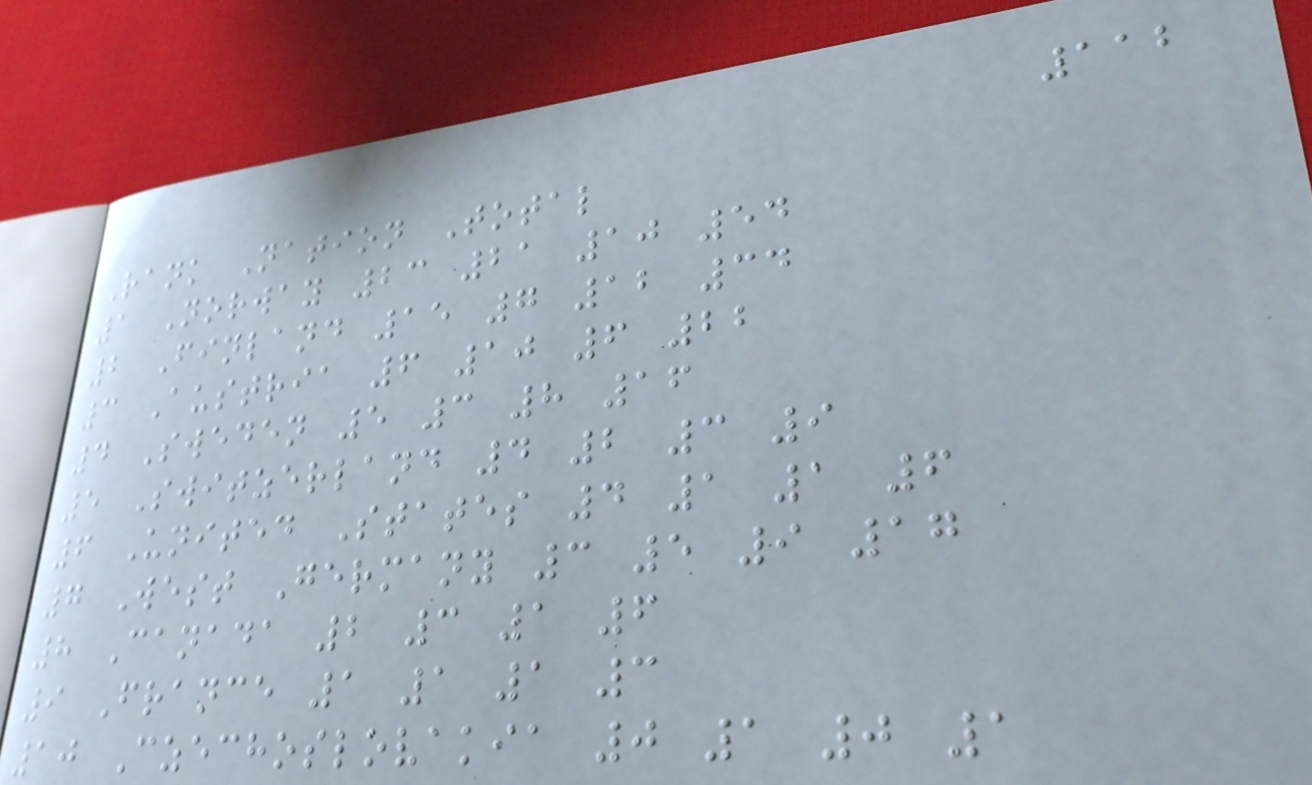112
Rank Nation Total
1 Norway 23 21 10 54
2 Finland 15 7 12 34
3 Austria 6 10 6 22
4 Sweden 5 3 8 16
5 Switzerland 4 2 3 9
6 United States 4 1 1 6
7 West Germany 3 5 9 17
8 Canada 2 3 1 6
9 France 1 1 1 3
10 Czechoslovakia 0 1 0 1
